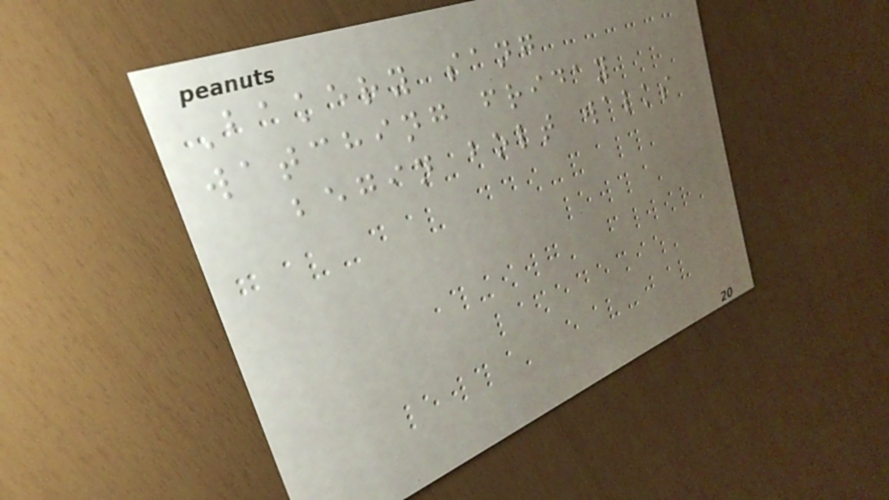Bakery sang
watching friday
begin bolt walks
